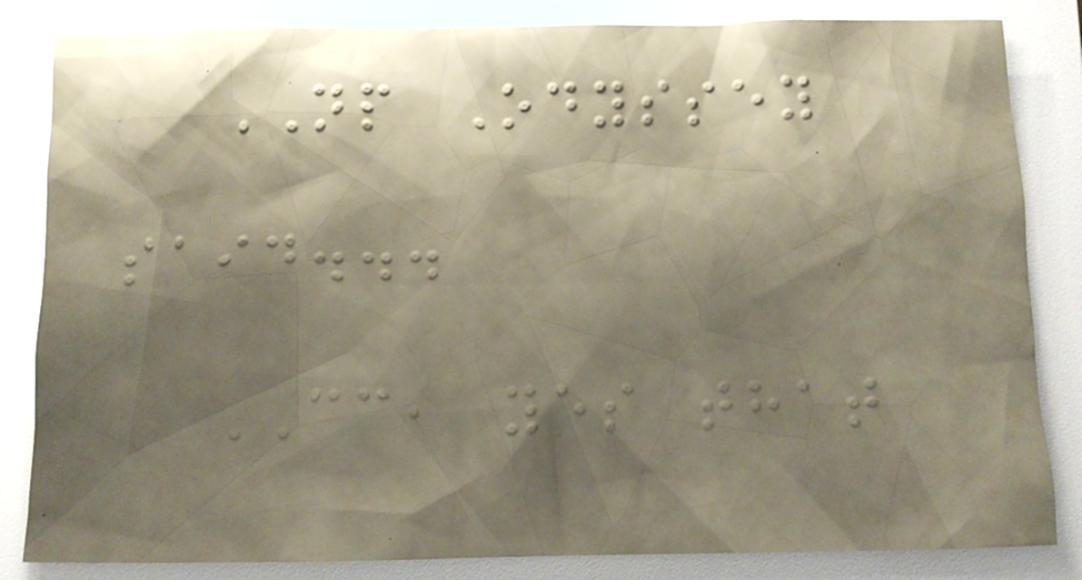NP Odyssey
said...
CC, yes that
